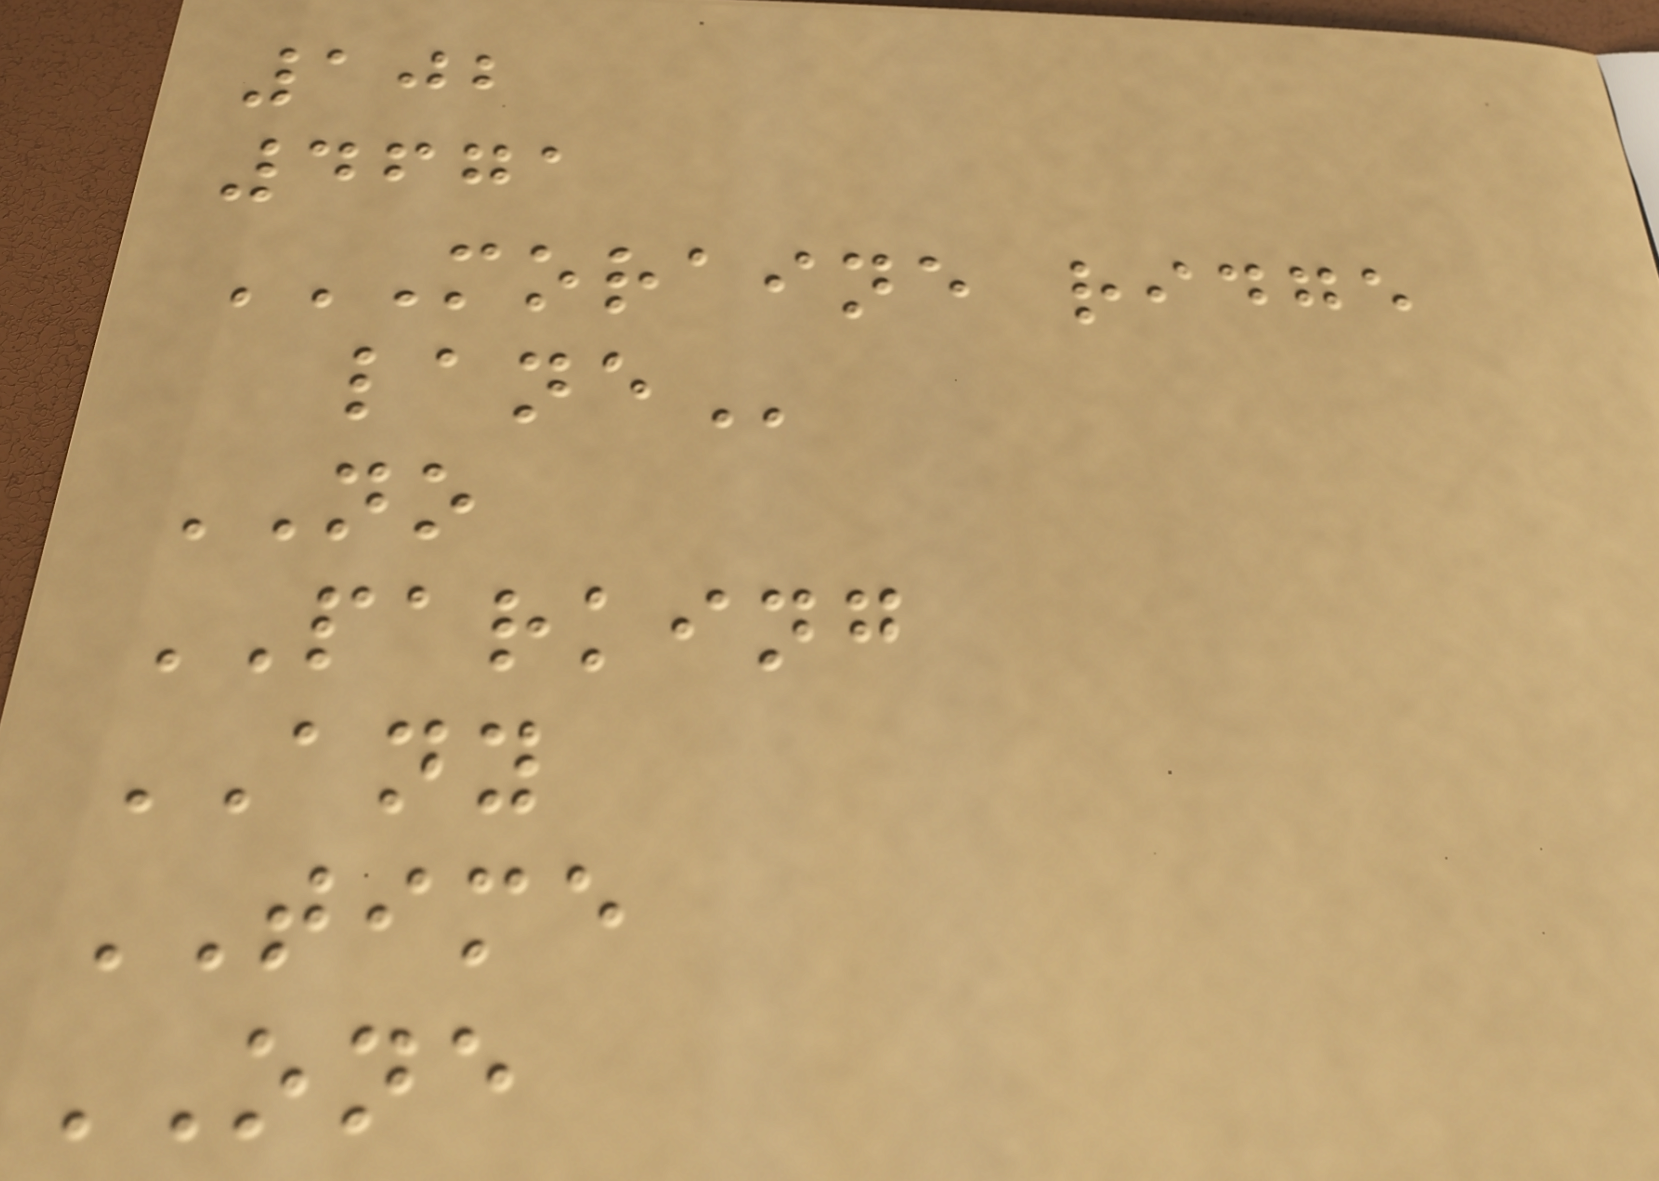102
4671
MORAINE RIDGE
LANE
NO
PARKING
ANY
TIME
ONE
